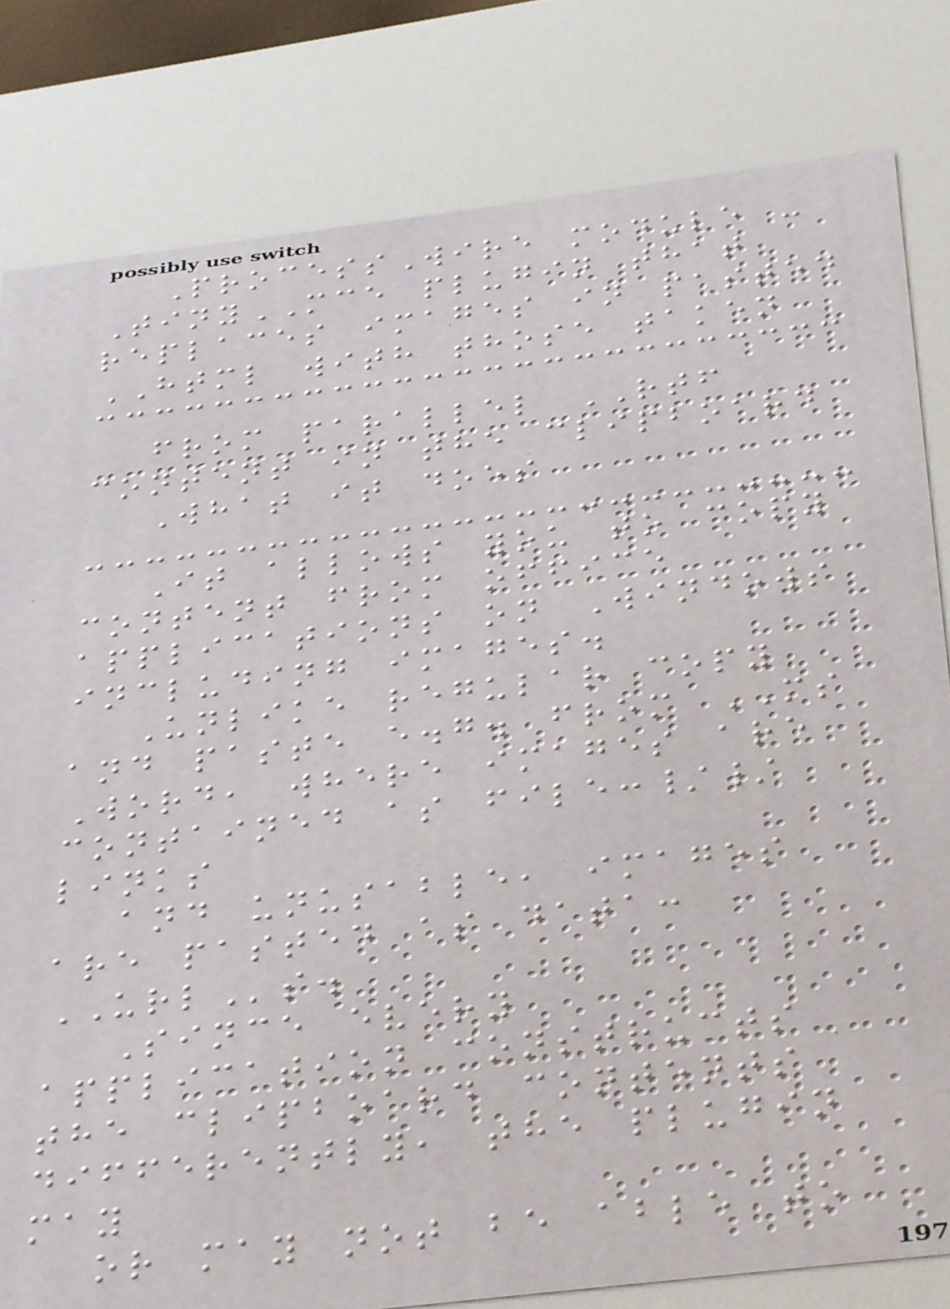ProcessWire module -
TinyMCE plugin that
replaces images in pasted
HTML with those taken
from parallel RTF
content in the clipboard
What it does
It allows you to copy
content from office
applications on Windows
including images.
Unlike regular copy
and paste e.g. from MS
Word, where images are
contained as file://
links
and unusable, images
are pasted as data:
URLs.
Since every
application constructs
the clipboard contents
differently, the plugin
may
or may not be able to
